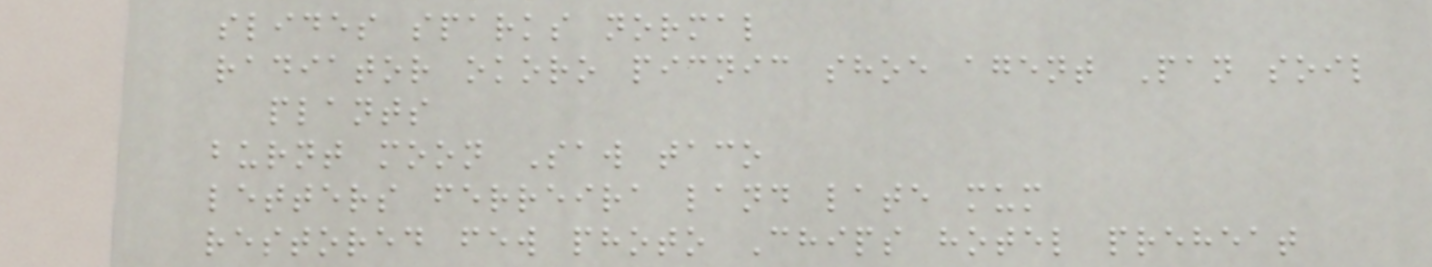slides sparks normal
radiator okoro picnic shoe agent Pan soil
plants
burnt moon Saw taco
letters ferreira land late mum
restored few photo Chips hotel preheat
